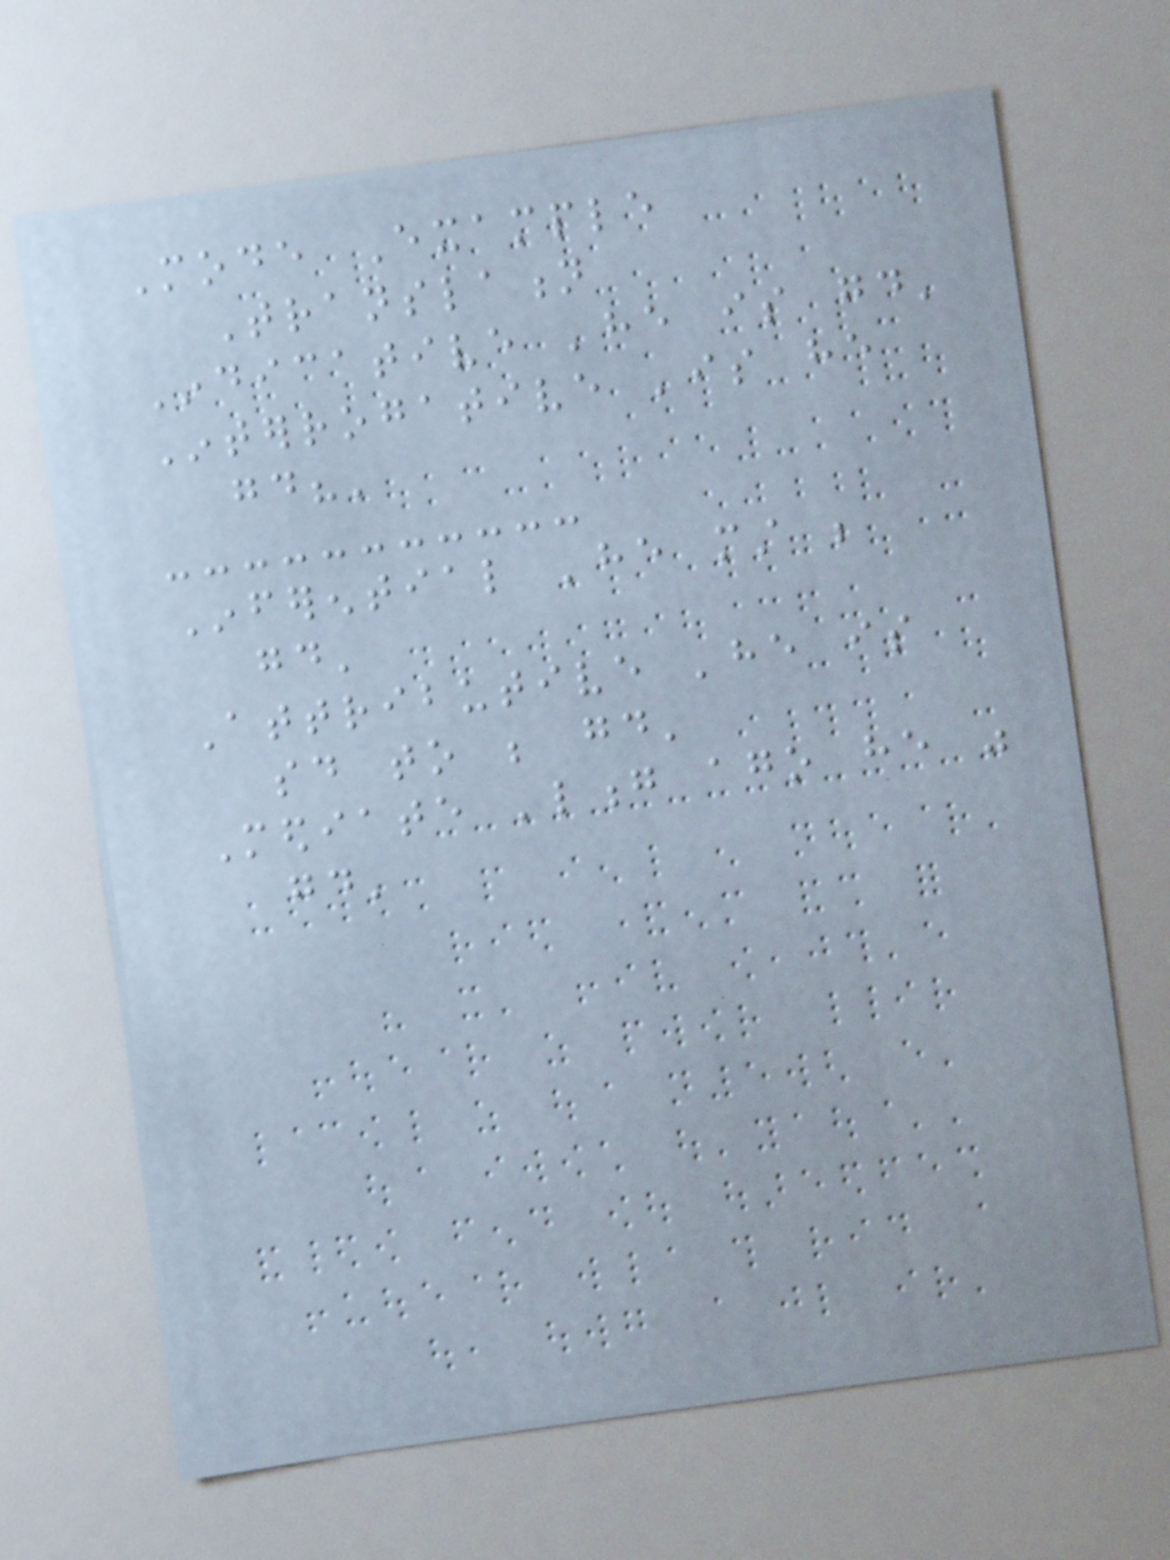Mode Example
Translation
Indicative 'he is good'
Interrogative 'is he
good?'
Inferential 'he must be
good'
Attributive 'he is
said to be good'
Mediate 'long ago he was
good'
